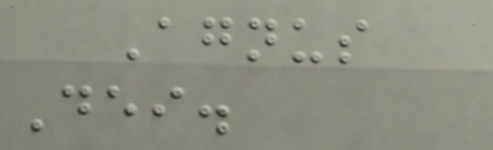Agnus
Dei.
